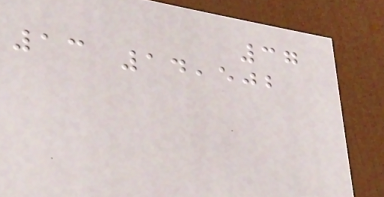37
13 14,502
